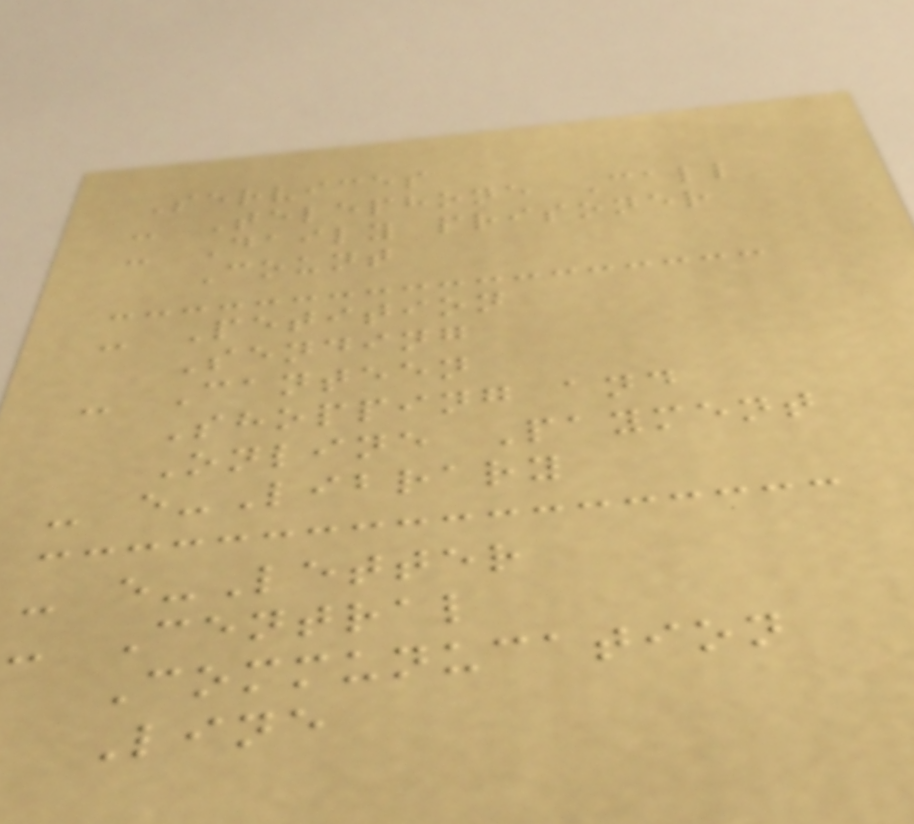Services
- Telephone Call
- Daily prisoner
Count
- Petition
Sending
- Canteen
Shopping and
Online Payment
- e-Library
- e-Letter
- Central
Communucation
Line
